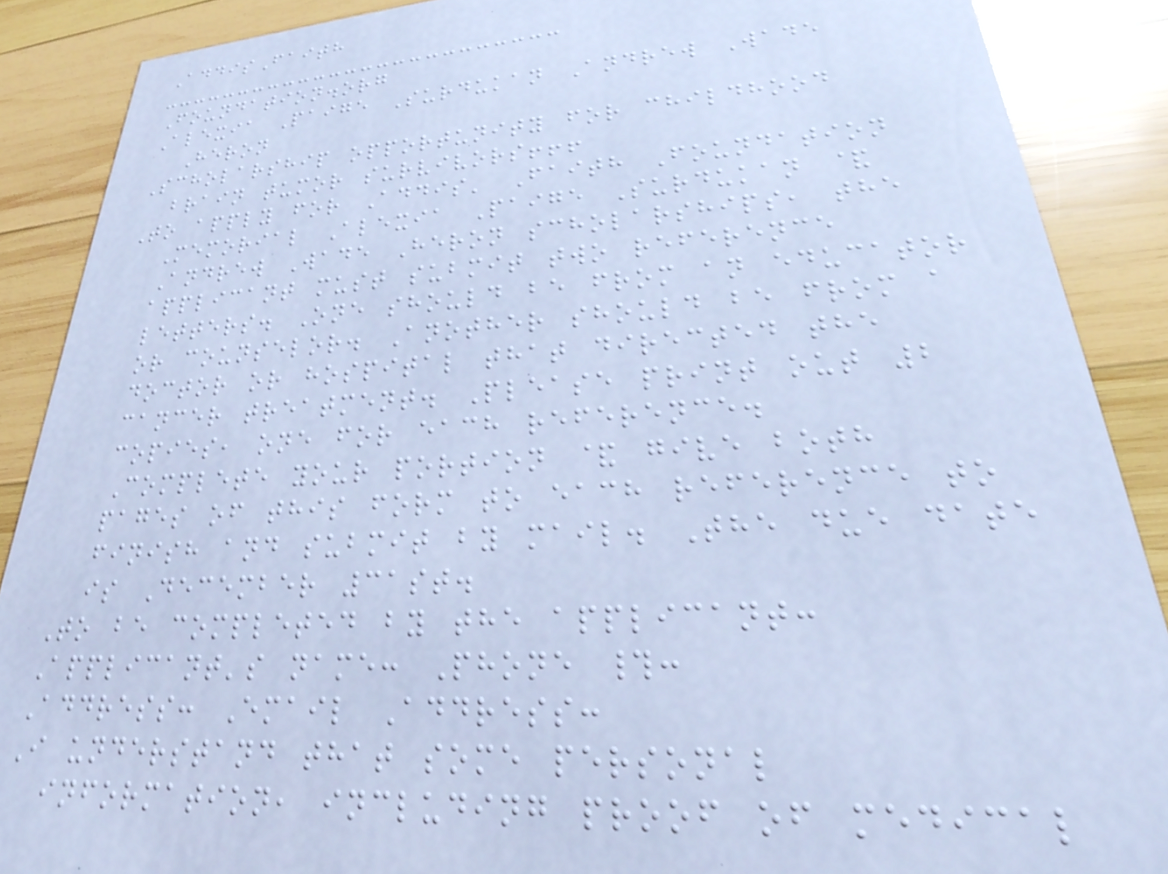AddisFaith
Foundation.org
Alexia Paige Surdukan Andrew Wade
Heron
Scholarship opportunity for childhood
brain tumor survivors!!!
To apply for Addis' Faith Foundation
Memorial Alexia Paige Surdukan &
Andrew Wade Heron scholarships, the
applicant must submit two reference
letters. One should be from an educator
or counselor. Another should be from a
doctor or hospital that directed the
cancer treatment. Please print out 2
copies, one for each reference.
Complete your portion & give both
pages of this form to each reference to
finish and submit by mail. The due date
is December 31st.
To be completed by the applicant:
Applicant's name: Phone #:
Address: Email Address:
I understand that some personal
information, including proof of medical
